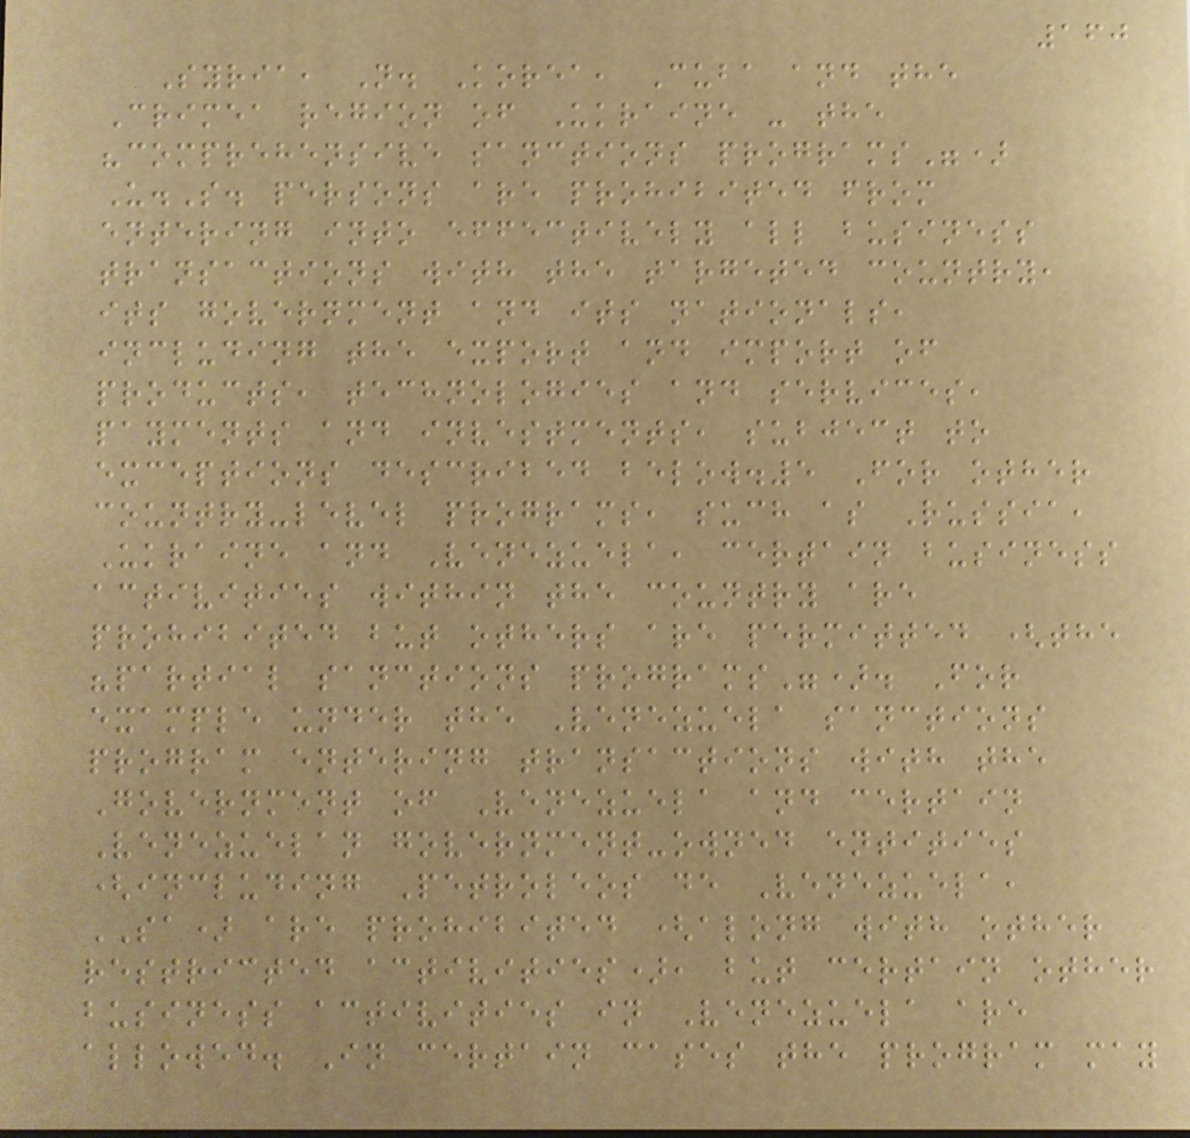160
Syria, N. Korea, Cuba and the
Crimea region of Ukraine - the
"comprehensive sanctions programs")
U.S. persons are prohibited from
entering into effectively all business
transactions with the targeted country,
its government and its nationals,
including the export and import of
products, technologies and services,
payments and investments, subject to
exceptions described below.5 For other
country-level programs, such as Russia,
Ukraine and Venezuela, certain business
activities within the country are
prohibited but others are permitted (the
"partial sanctions programs"). For
example under the Venezuela sanctions
program entering transactions with the
Government of Venezuela and certain
Venezuelan government-owned entities
(including Petroleos de Venezuela,
SA) are prohibited (along with other
restricted activities), but certain other
business activities in Venezuela are
allowed. In certain cases the program may
